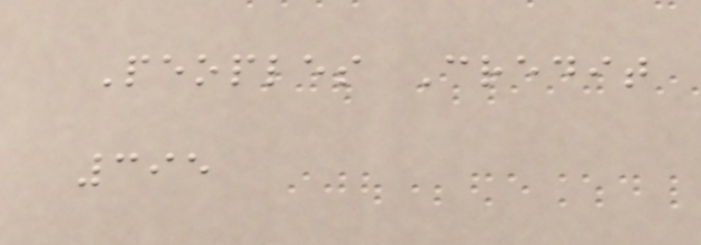Peoples Credit
395
